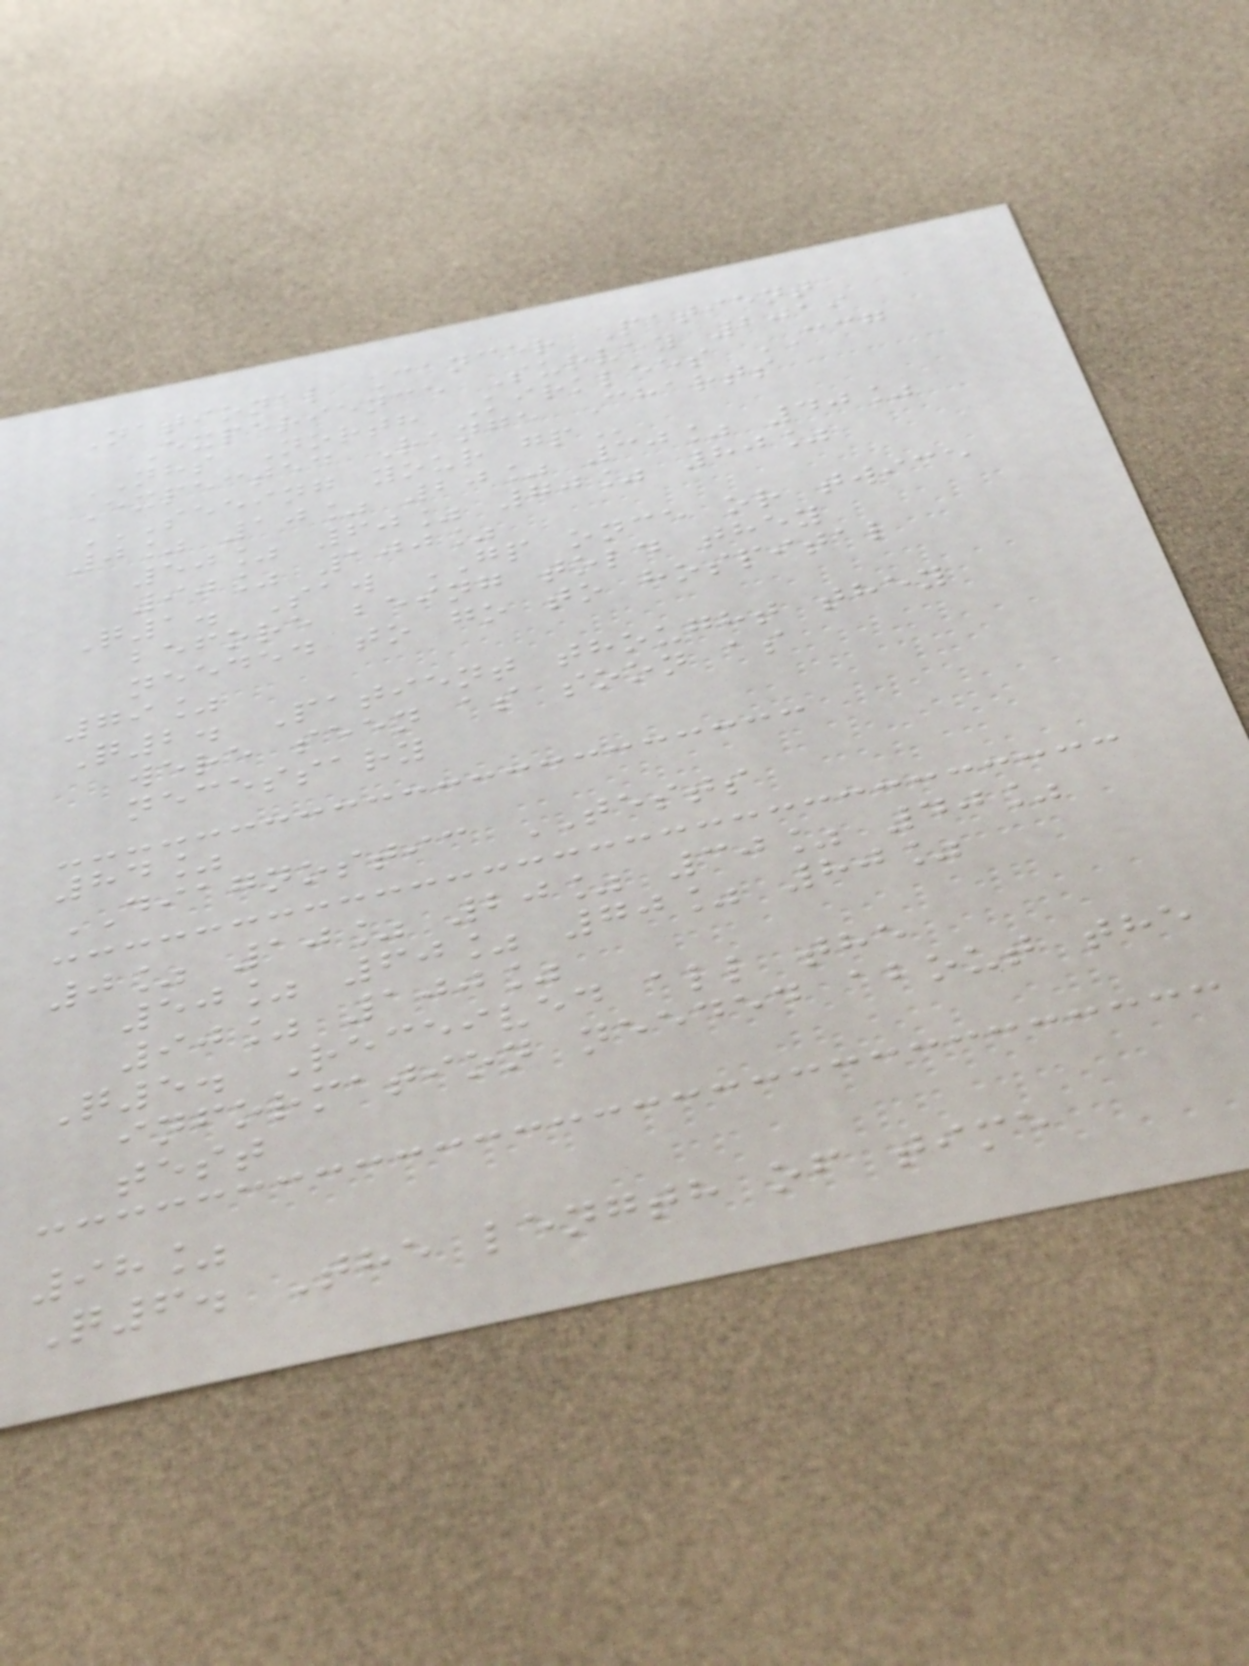National Cancer Patient
Experience Survey 2019
NHS North Kirklees CCG
Expected Range Charts
SEEING YOUR GP
0% 10% 20% 30% 40%
50% 60% 70% 80%
90% 100%
Q1. Saw GP once or twice
before being told they
needed to go to hospital
79%
Q2. Patient thought they
were seen as soon as
necessary
84%
DIAGNOSTIC TESTS
0% 10% 20% 30% 40%
50% 60% 70% 80%
90% 100%
Q5. Received all the
information needed about the
test
98%
Q6. The length of time
